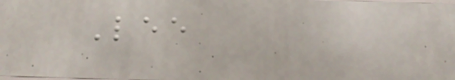Lee
